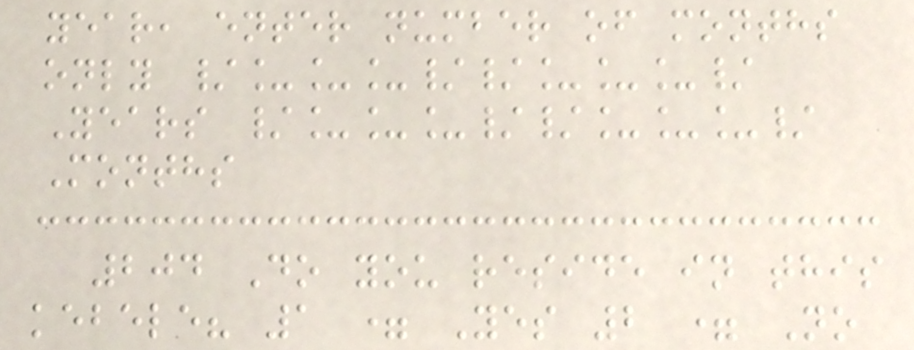year, enter number of months
only /___//___/
Years /___//___/
Months
204 Do you reside in this
kebele? 1 = Yes 2 = No
